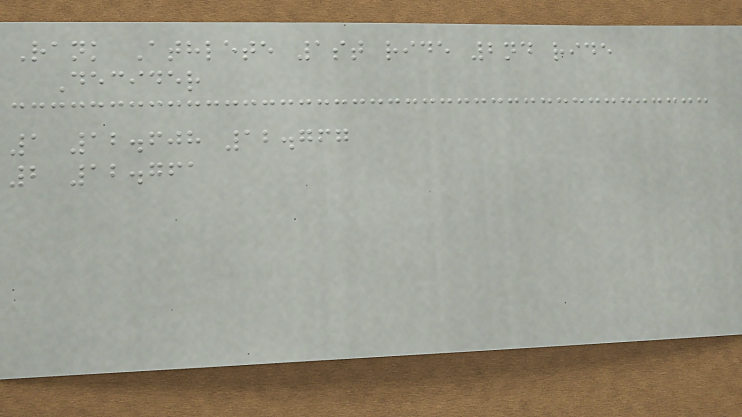Rank Athlete 1st ride 2nd ride
Decider
1 12.608 12.767
2 12.761
